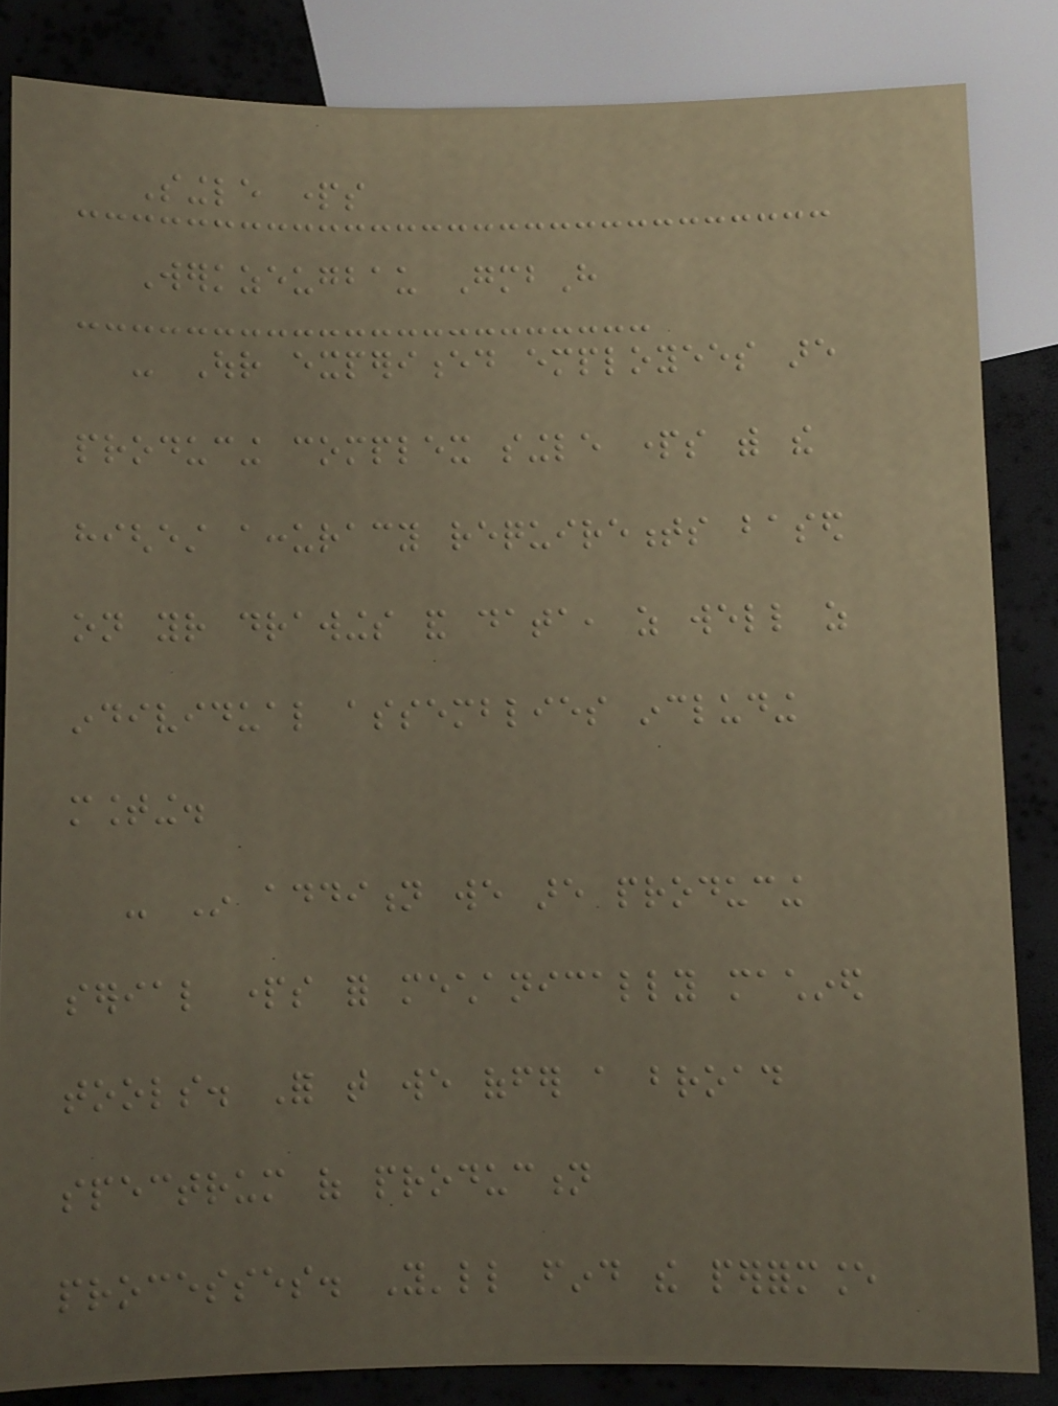Single parts
Werkzeugbau GmbH
- Our experienced employees are
producing complex single parts with the
highest accuracy requirements based
on your drawings and data, as well as
individual assemblies including
mounting.
- In addition we are producing
serial parts for mechanically machined
tools. For that we offer a broad
spectrum of production
processes. You'll find the performance
